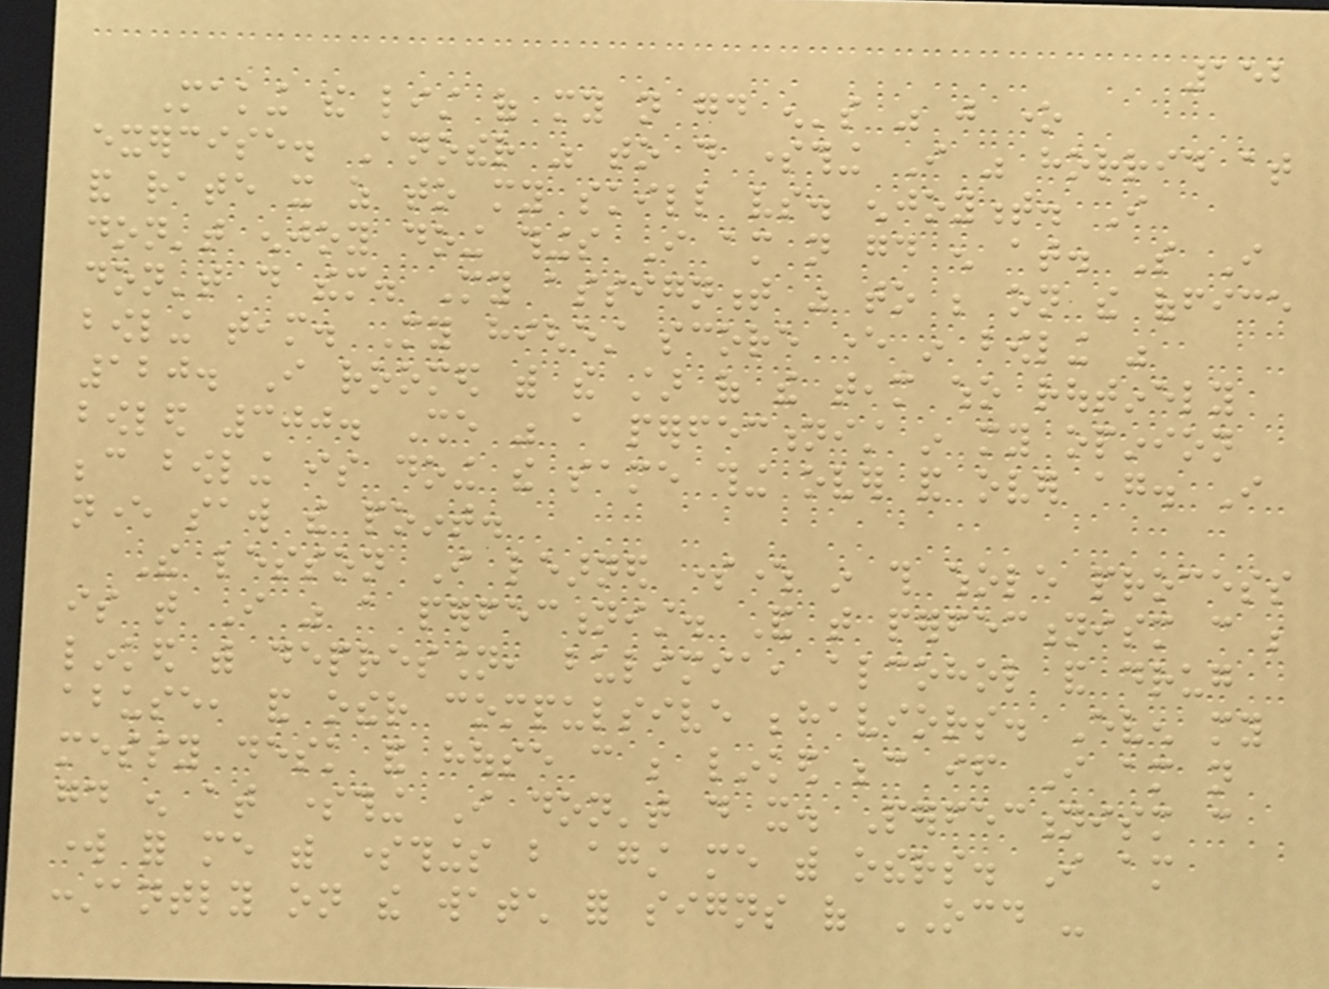152
Making the list of my not good enough's was just one
exercise. Another was to do something I was horrid at
and rate it as to my skill vs. enjoyment. I
don't enjoy doing things I am not good enough at. So I
don't do them. My assignment was to be on the office
bowling team. My highest score ever in bowling was
120. I roomed with the star of the team who routinely
bowled 300. She was a perfectionist in my opinion
because bowling is doing the same thing over and over again. I
never saw the point.
The lesson I learned somewhere in this whole process
is that I was a perfectionist. And that perfectionism can be
linked with depression, bulimia, alcohol and drug
abuse, and other compulsive behaviors. Even my
messy desk and house can be linked because if I am not
good enough at something I don't do it. Perfectionism can
work for me with somethings but against me with others. I am
constantly on the watch for signs of OCD -
